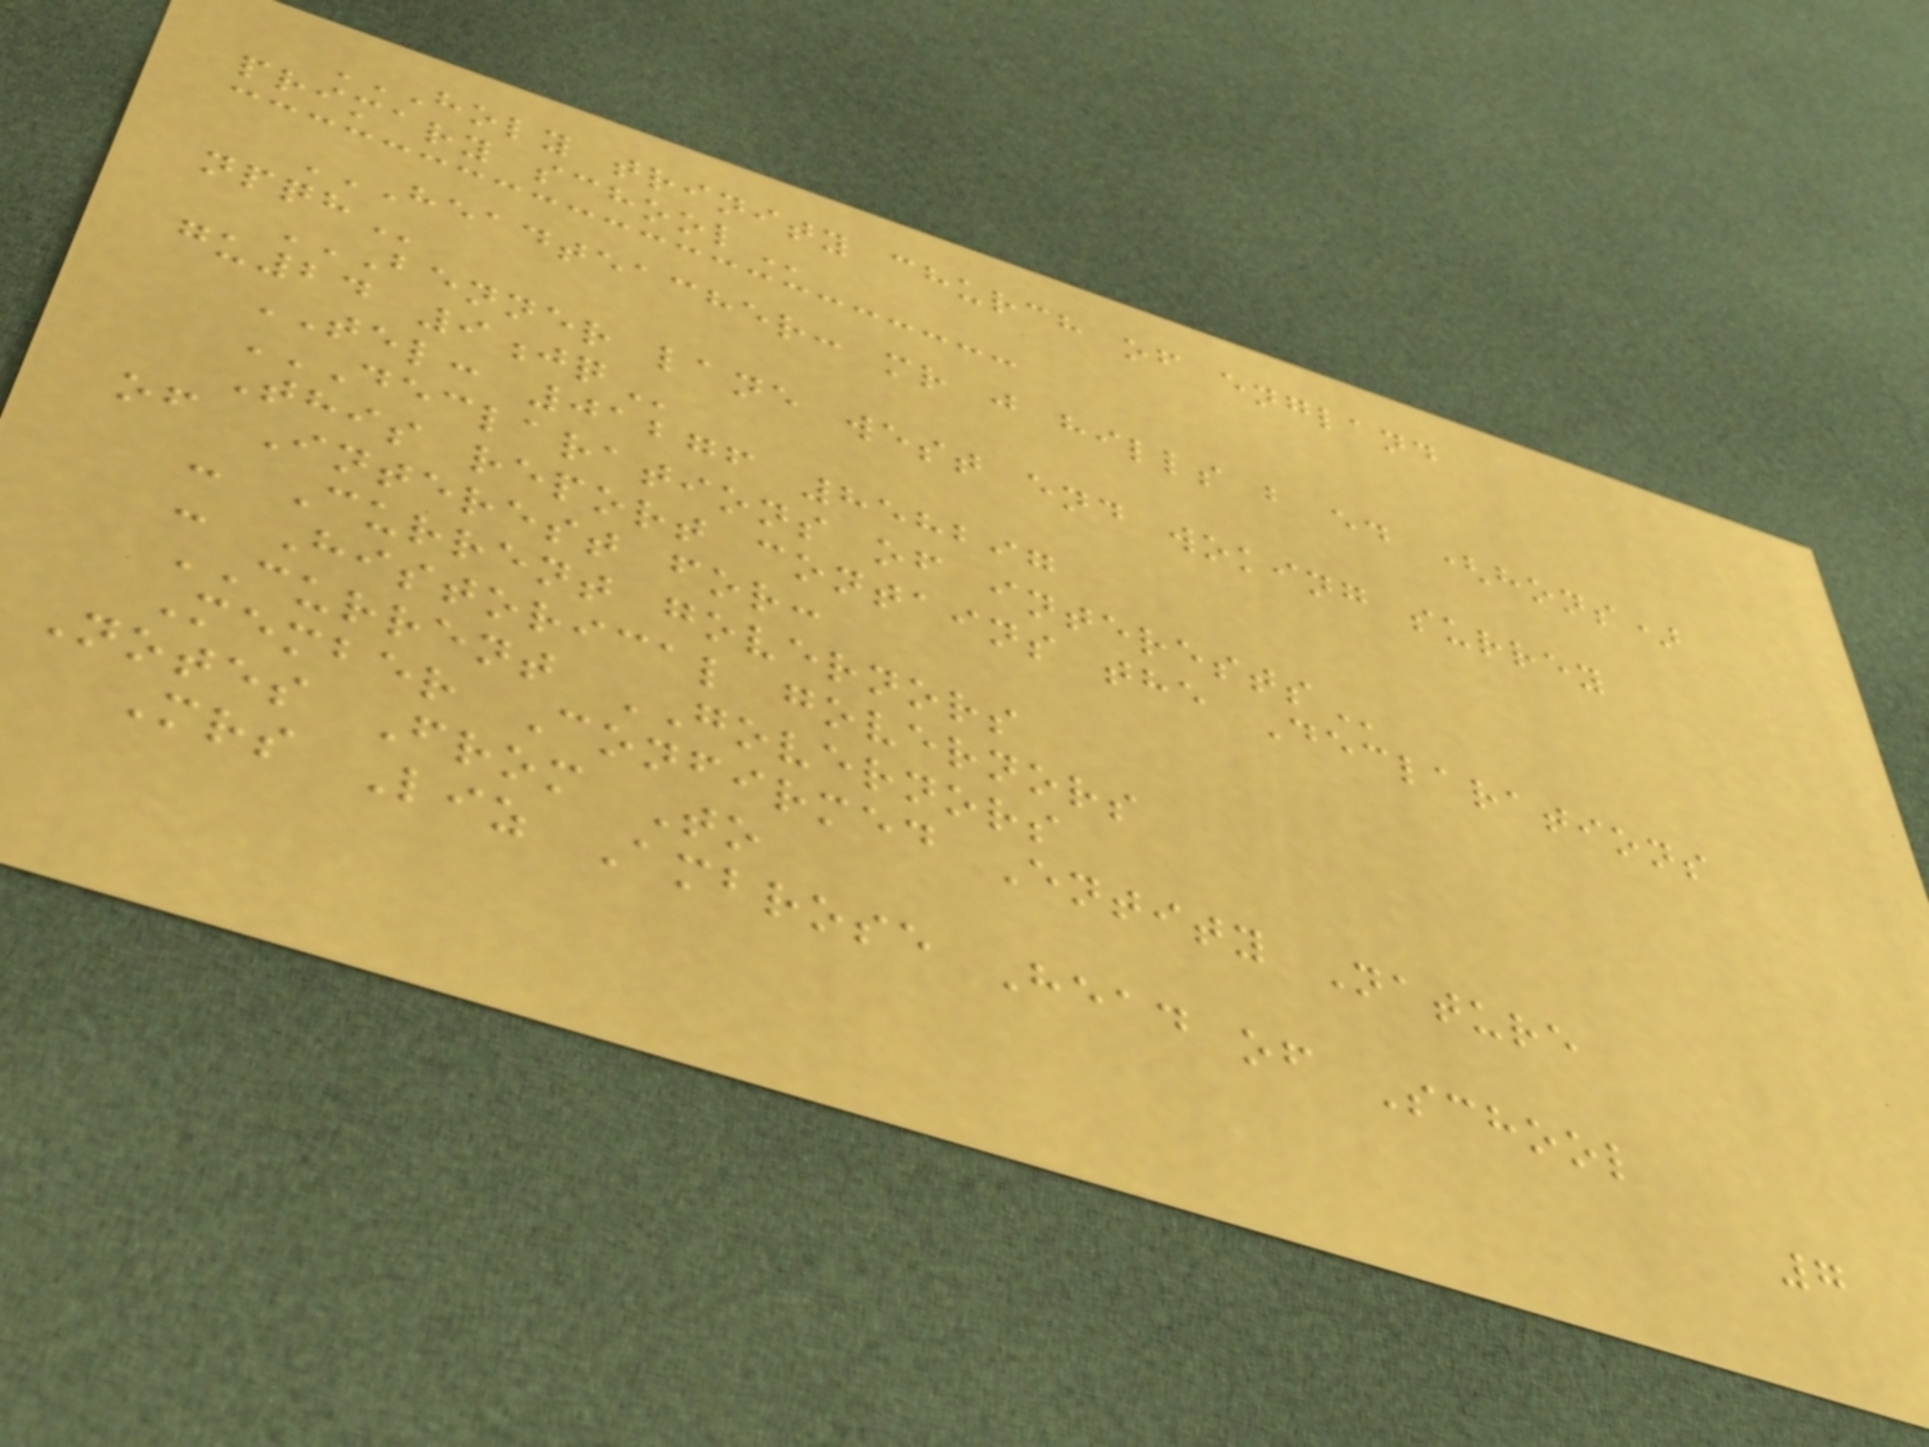HOLY TRINITY CHURCH OF ENGLAND
PRIMARY SCHOOL
HEADTEACHER: MR J HILLS B ED (HONS)
NPQH
BENNER LANE WEST END WOKING SURREY
GU24 9JQ
TEL: 01276 858297
DECLARATIONS OF INTERESTS
This report contains the Declarations
of Interest for:
- Current governors
- Historical governors
CURRENT GOVERNORS
Member Confirmed Entity Nature
Notes From To
Mrs Liz Ambrose Head of School
7
